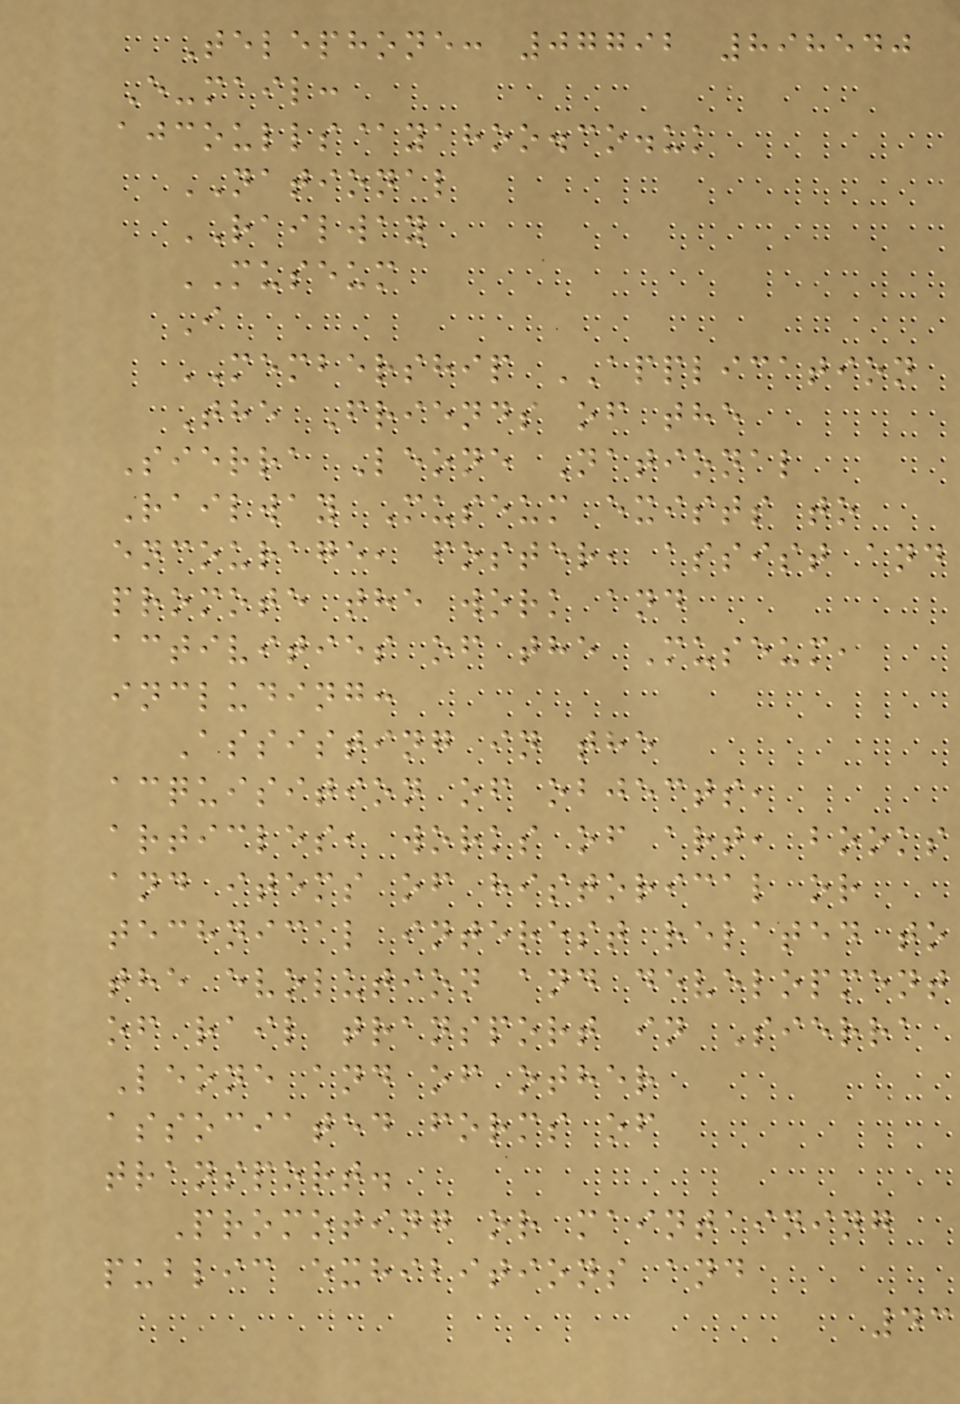Telephone: 07792 898540
E-mail:
ajcoulls@yahoo.co.uk
NATIONAL
RAILWAY
MUSEUM
I
MEMBERSHIP APPLICATION
The Friends of the
Sierra Leone National
Railway Museum exists to
encourage, foster, assist and
promote the work and
activities of the Museum,
including:
Assisting in the
acquisition of objects,
articles, works of art, books
and items of historical or
technical interest related to
the evolution and development
of rail transport in Sierra
Leone and of other
associated forms of
transport.
Promoting or maintaining
public exhibitions and
43
